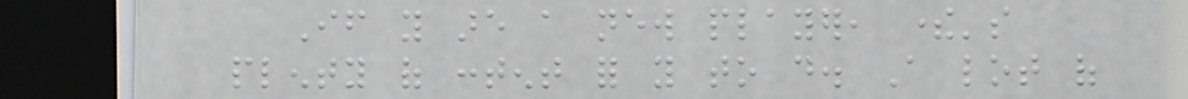If you are a new player, there's
plenty of content for you to do. A lot of
